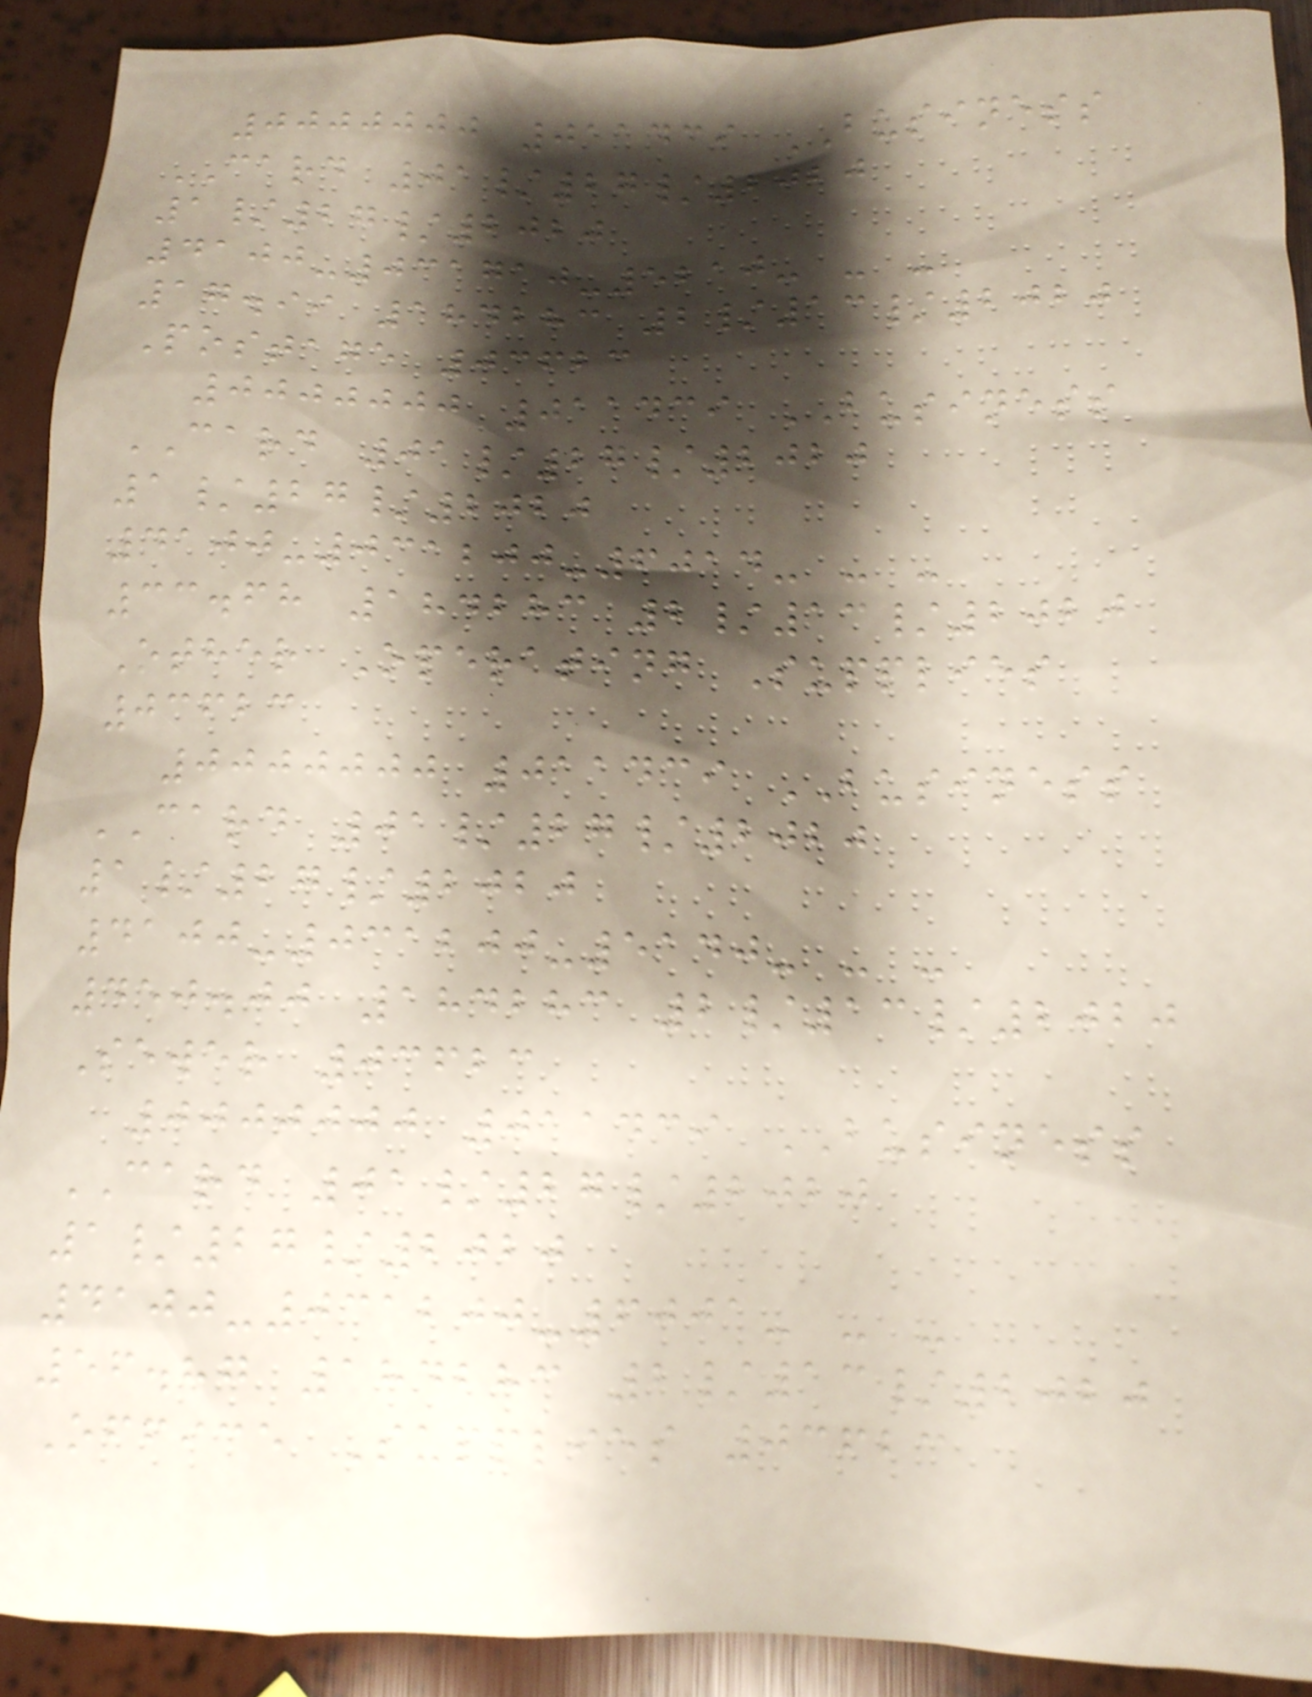0000000 011439 BUSINESS
CARD 01/27/2020
1/27/2020
4100-031710-5210- - -
17.99 184283 2/13/2020
Postage 03623
0000000 011439 BUSINESS
CARD 01/27/2020
1/27/2020
4100-031200-6014- - -
33.68 184283 2/13/2020
Other Operating Supplies
03623
0000000 011439 BUSINESS
CARD 01/27/2020
1/27/2020
4100-031200-5140- - -
450.00 184283 2/13/2020
Sewer 03623
0000000 011439 BUSINESS
CARD 01/27/2020
1/27/2020
4100-031200-6001- - -
56.87 184283 2/13/2020
Office Supplies 03623
